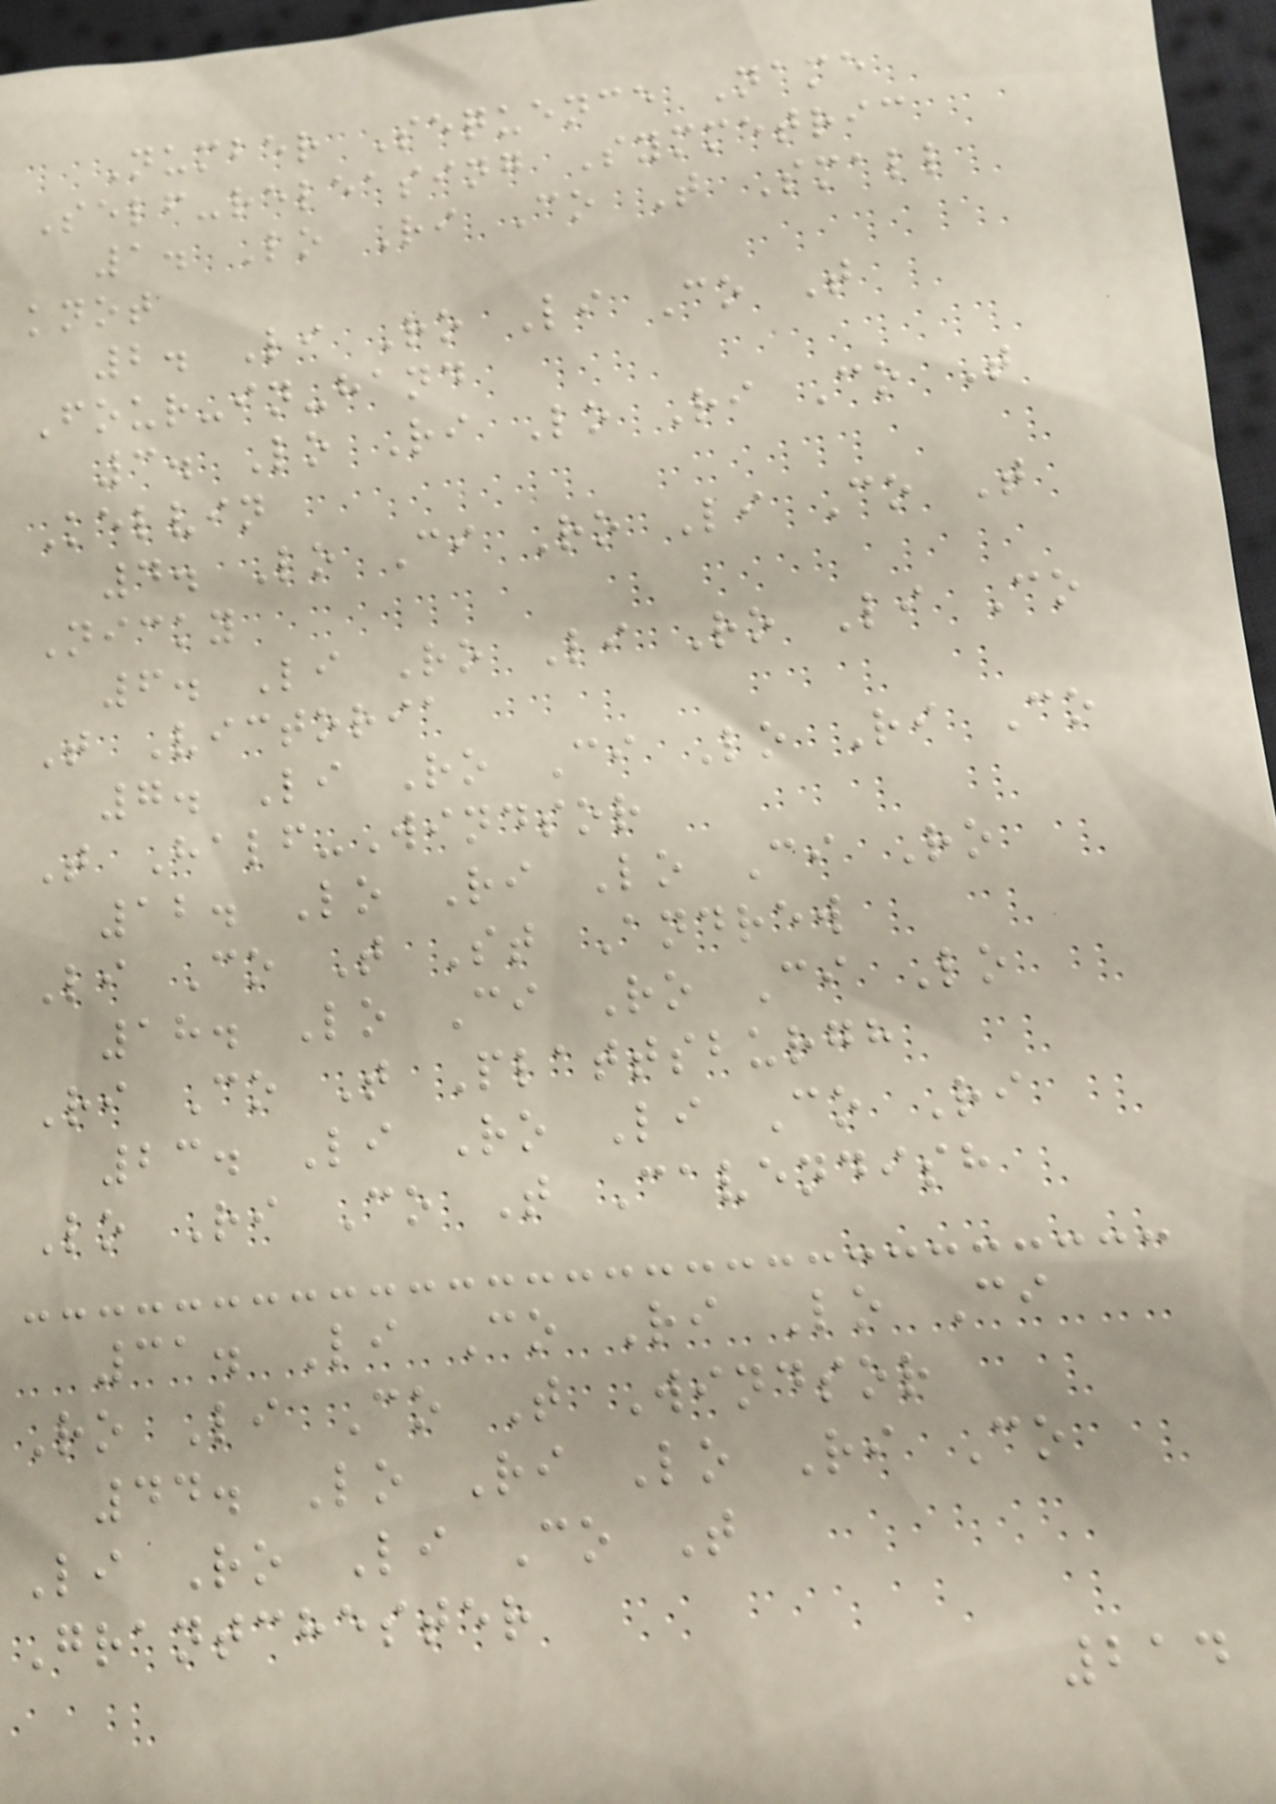Number Sequence Name
Self-releasing Symmetric
1. Lo Ri Co T Small
knot
2. Li Ro Li Co T
Four-in-hand
3. Lo Ri Lo Ri Co T
Kelvin
4. Lo Ci Ro Li Co T
Nicky
6. Li Ro Li Ro Li Co
T Victoria
7. Li Ro Ci Lo Ri Co
T Half-Windsor
12. Lo Ri Lo Ci Ro
Li Co T St Andrew
18. Lo Ci Ro Ci Lo
Ri Co T Plattsburgh
23. Li Ro Li Co Ri
Lo Ri Co T Cavendish
31. Li Co Ri Lo Ci
Ro Li Co T Windsor
44. Lo Ri Lo Ri Co
Li Ro Li Co T
Grantchester
214
